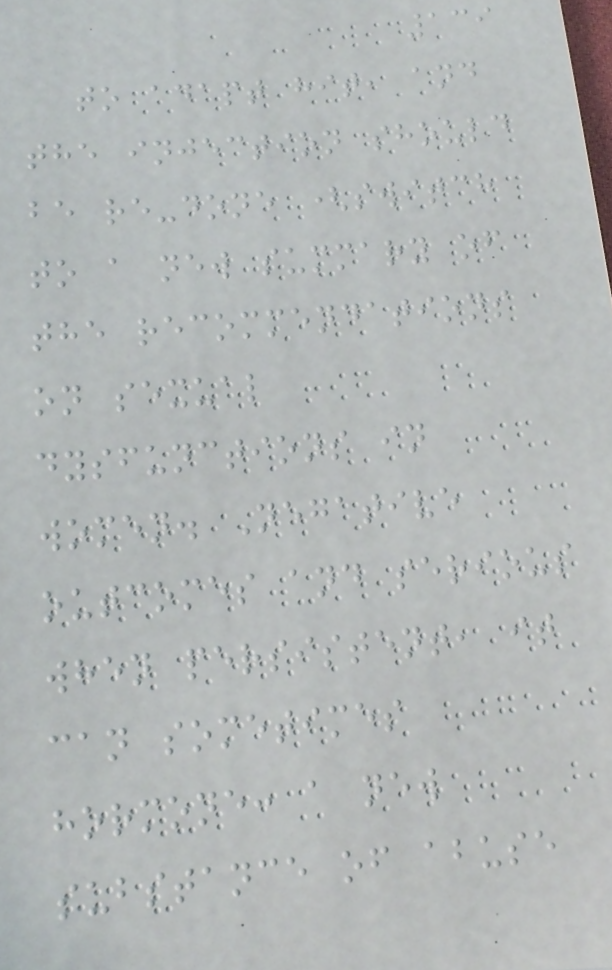139
to adapt hit, and
the injection should
be re-done (switch
to a new summary of
the recommendations
on sexual
dysfunctions in
women. Negative
outcomes and serious
when persistent, it
can sometimes
hormone: a new
substance of abuse
